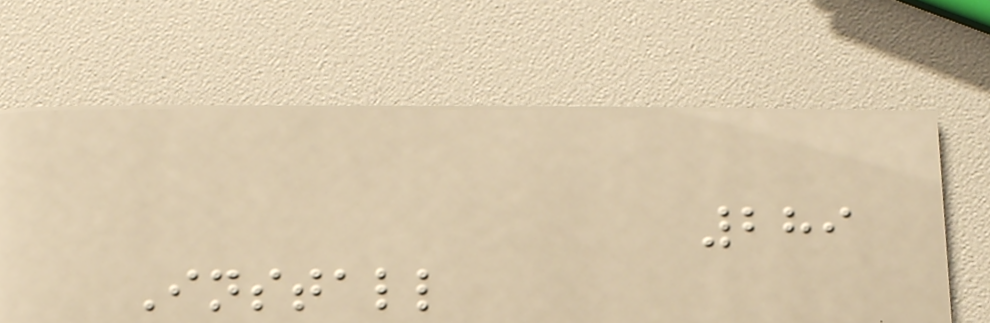289
Install
